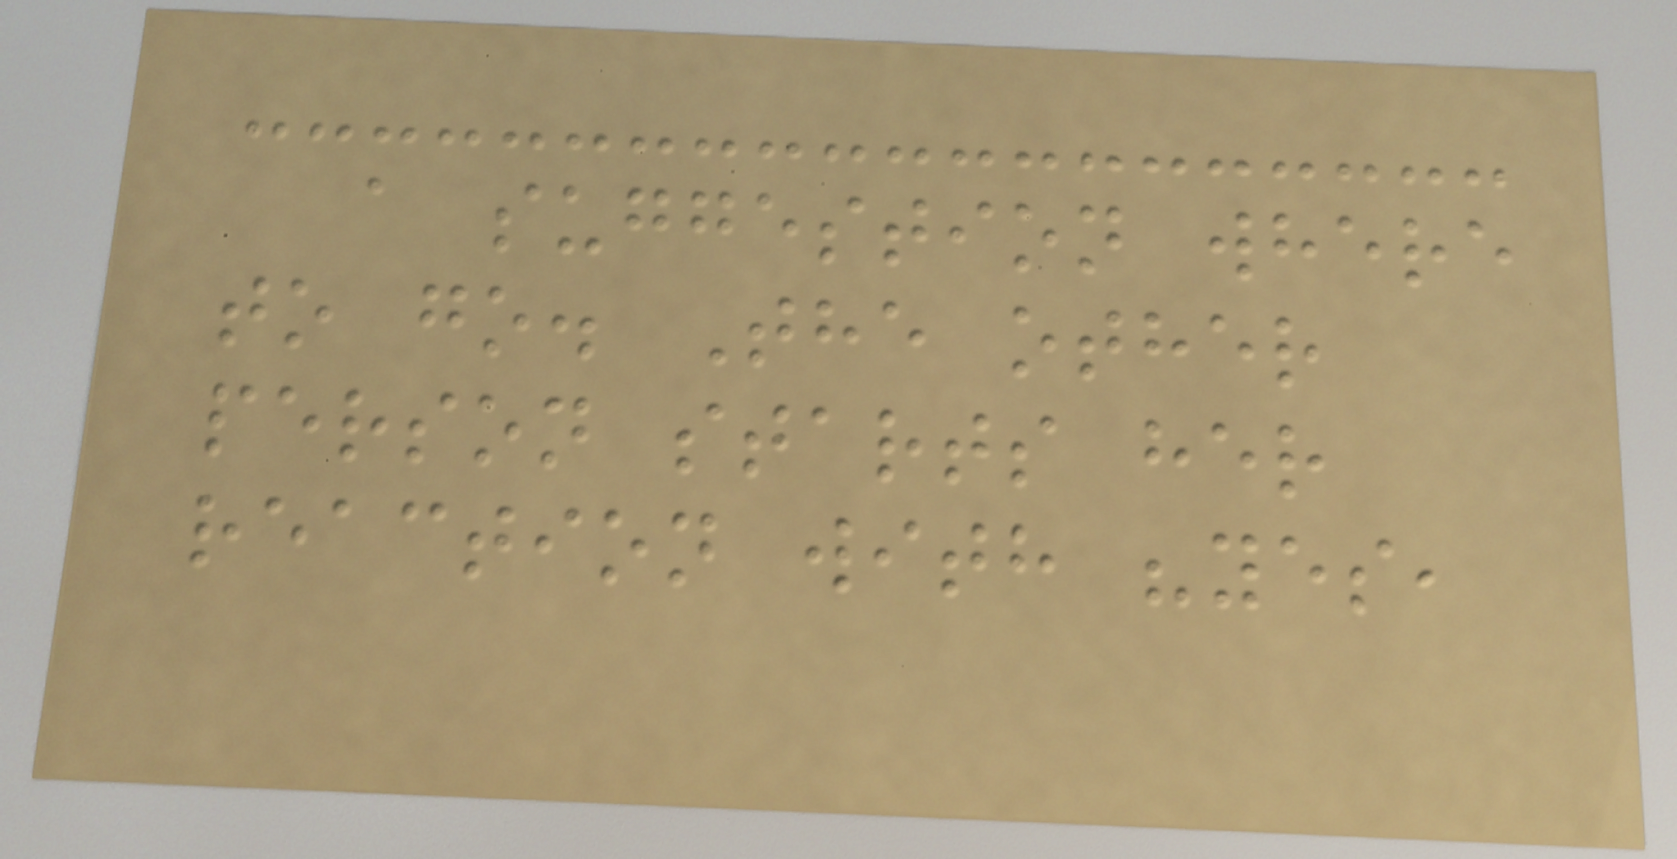a suggestion where
to go. The other
person starts her
reaction with "yes,
